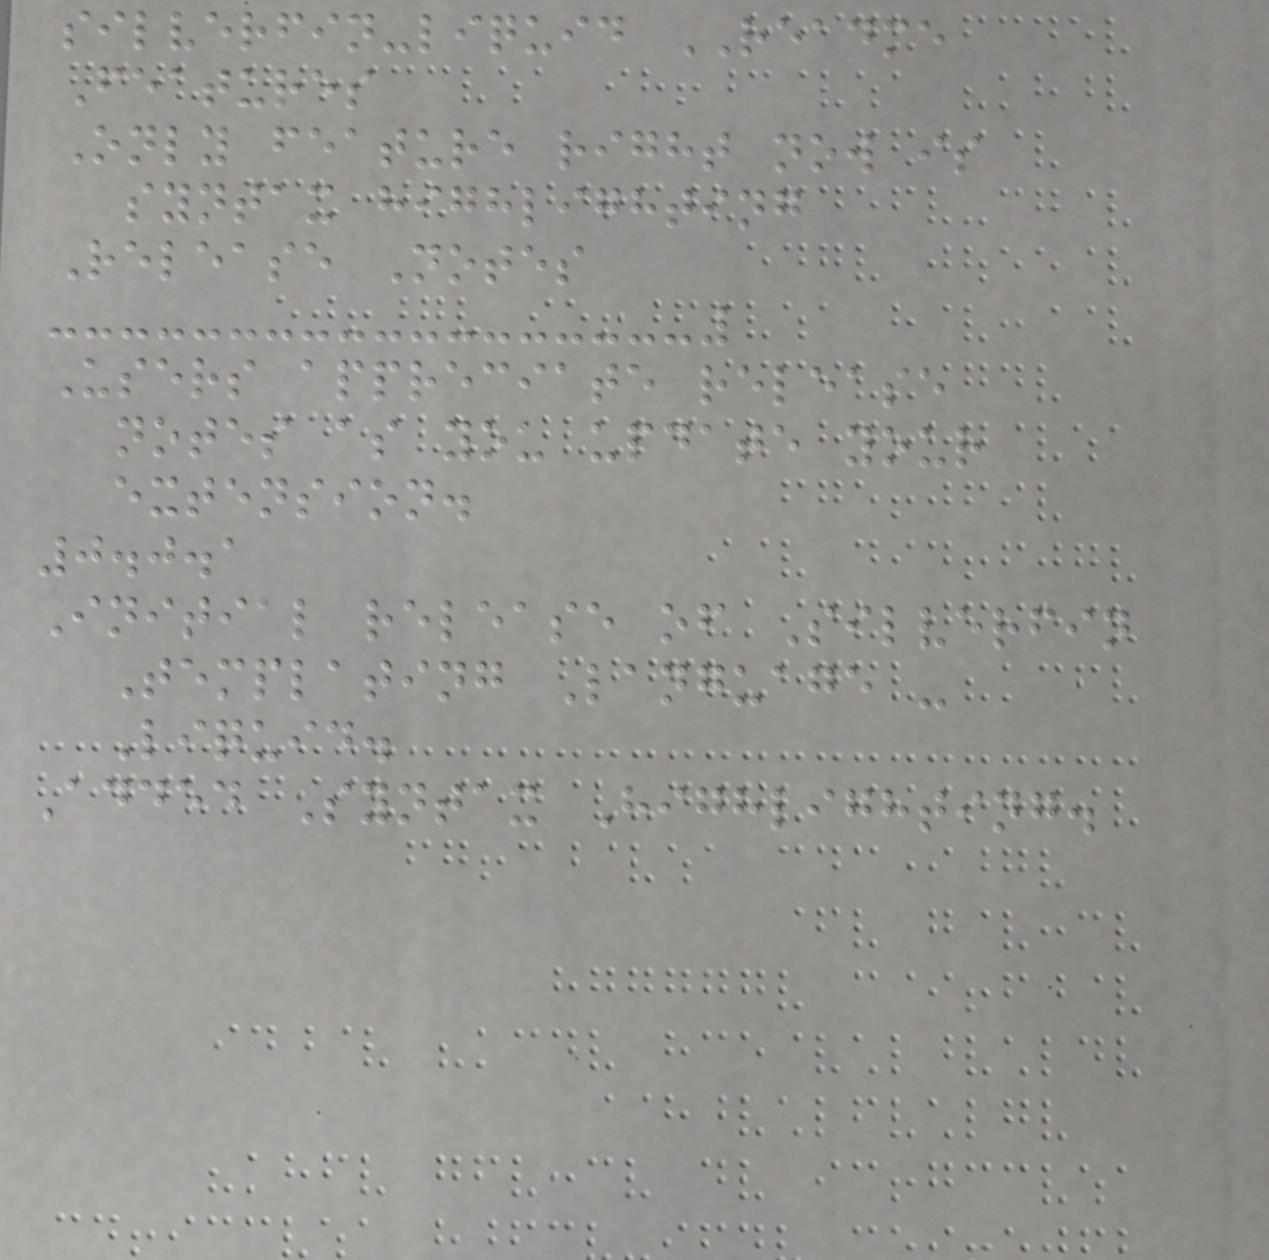silverfin-liquid README
Features
Only feature right now is
syntax highlighting
Release Notes
Users appreciate release
notes as you update your
extension.
0.0.1
Initial release of Silverfin
Templating Language -
Liquid.
Added Syntax Highlighting.
